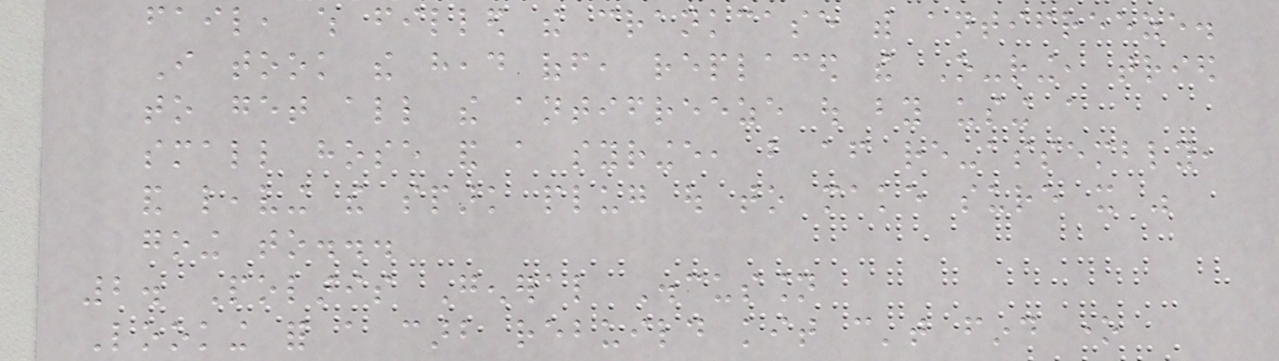fail, which filled the crankcase with antifreeze.
I took the head off, replaced the O-ring, tried
to get all the antifreeze out by using a
small hose and a syringe, but after re-assembly,
and leaving the spark plug out to make sure it was
going to...
2. Polaris General Discussion
Looking for a carb rebuild kit can't find one
